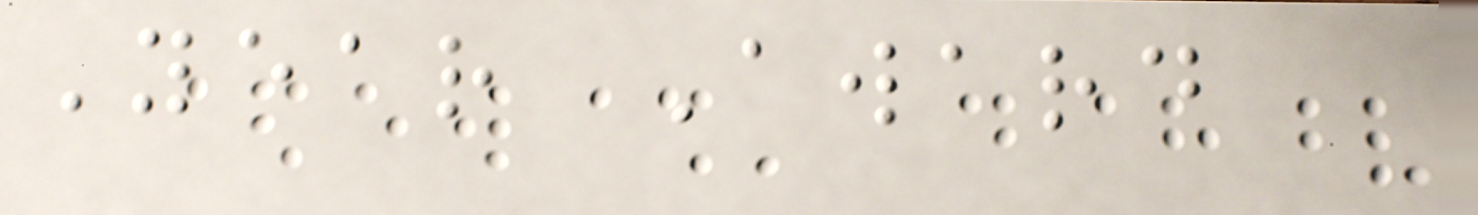Year Award
